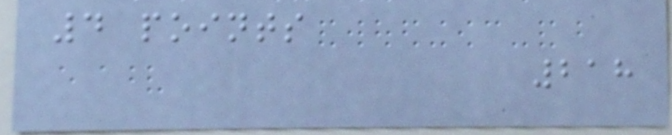4 points
218
